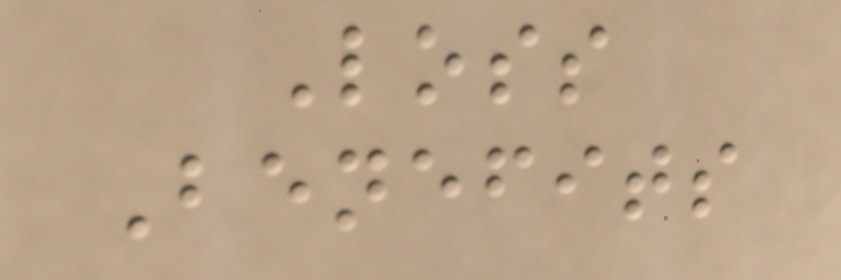Loss
Benefits
